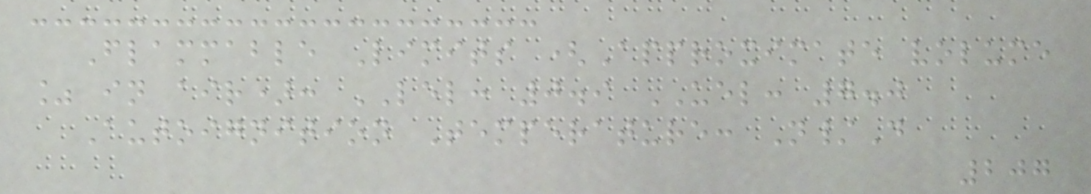Flammable Limits (Approximate volume
% in air): LEL: 0.9 UEL: 7.0
Autoignition Temperature: N/D
207
